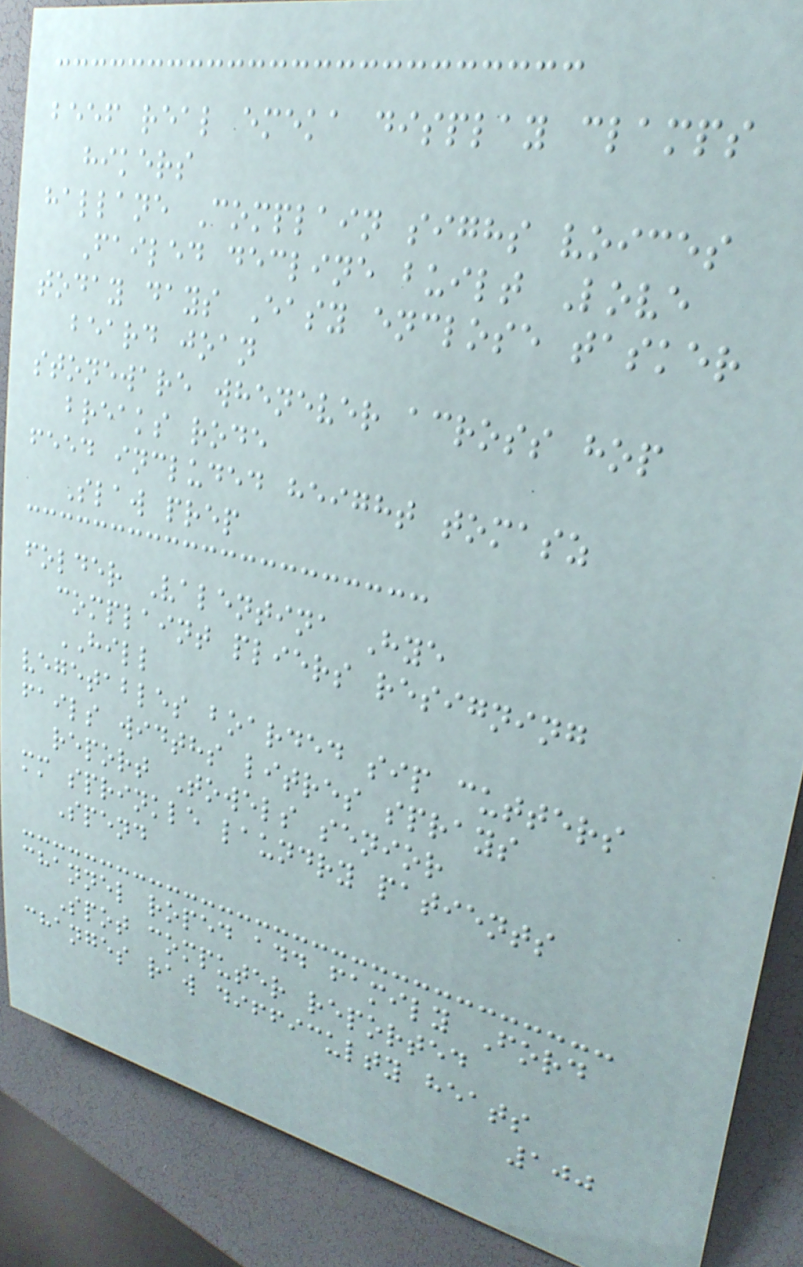beef real emeka display clamps
hikers
hallane Complain sighs voices
Failed decline built Love
today days Easy enclose tasker
beard joan
stoneware whenever across hop
breaks rode
feed included height tomasz
Slaw prep
folder Valentina Hye
complaint pliers resigning
HILL
vegetables boarded sip cutters
fails widths litres sprays
report Towels senior
mm sprinkle laundry patients
Spend
channel roped add family Ford
Spot computer reported
changes raw difficulty heats
100
